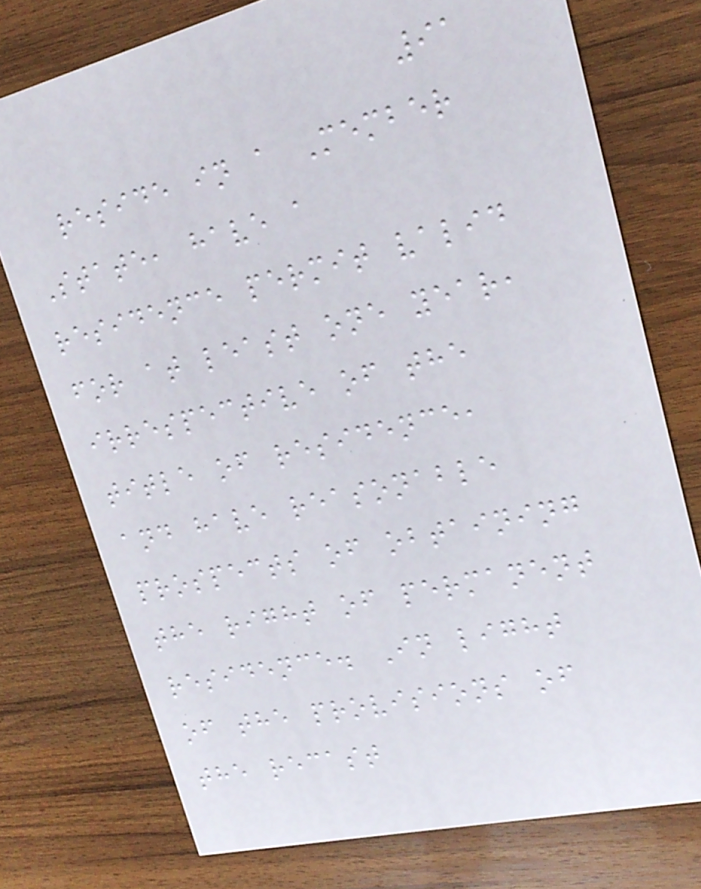91
reside in a Member
State, have a
residence permit valid
for at least one year,
irrespective of the
title of residence,
and have reasonable
prospects of obtaining
the right of permanent
residence. In light
of the provisions of
the recast
